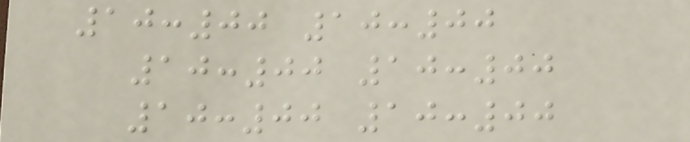10:00 10:00
10:00 10:00
10:00 10:00
